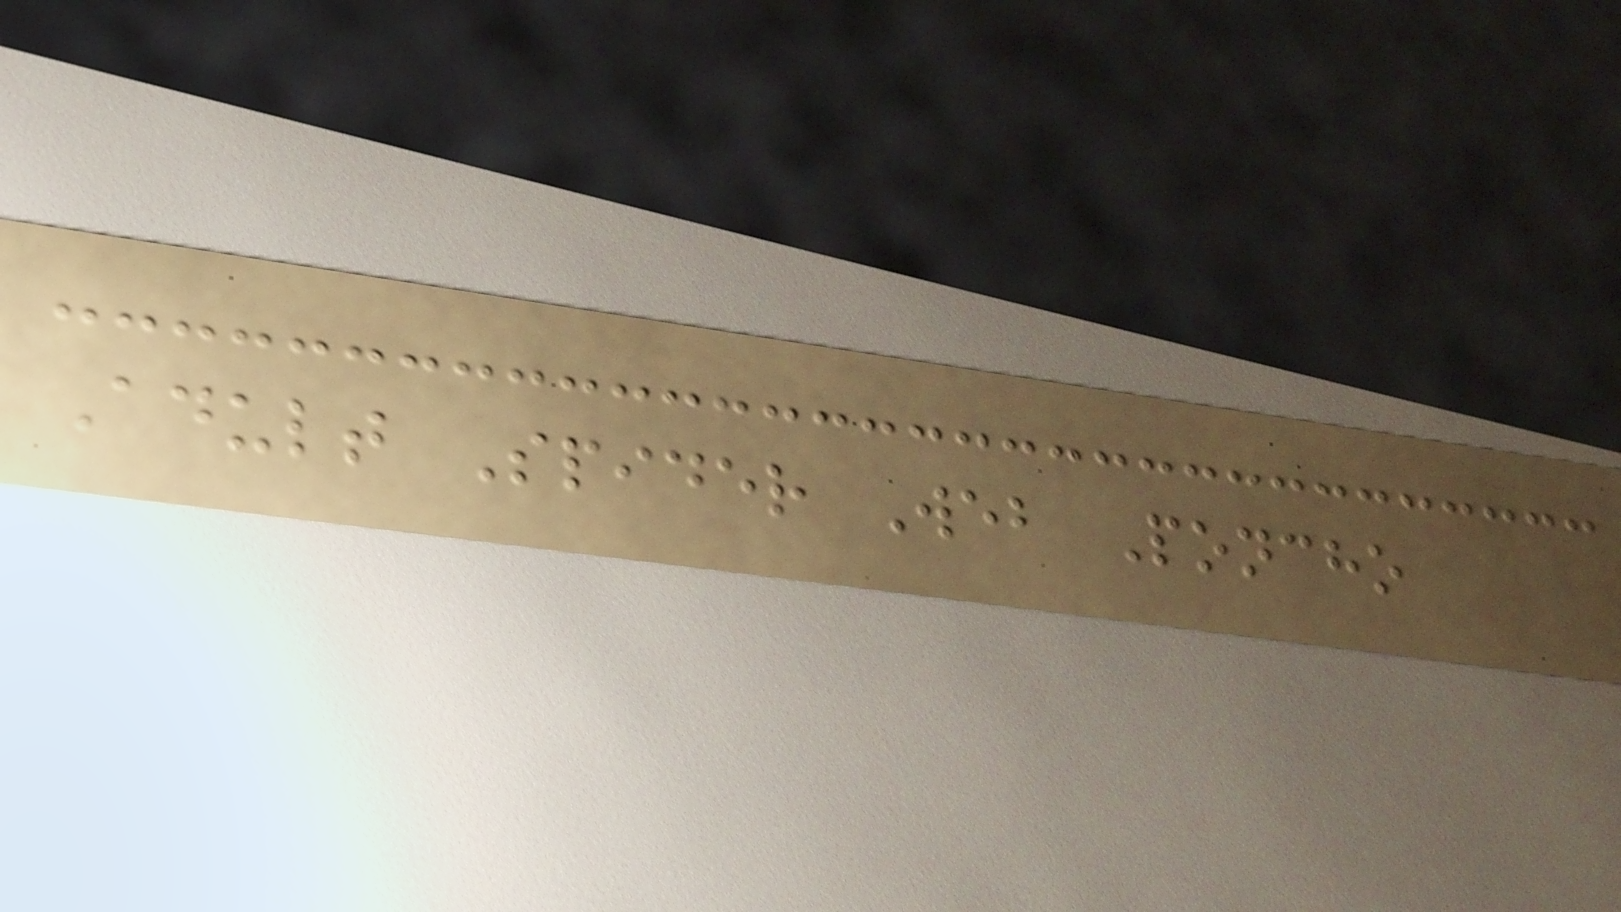Adult Spider Web Poncho
